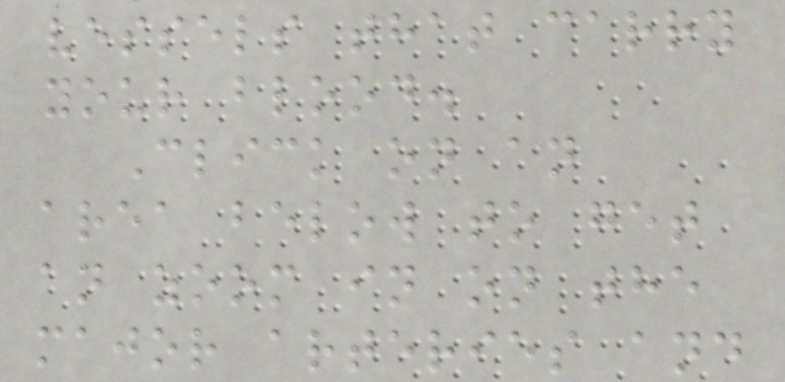vessels that carry
your blood.
Click on an
area below to get
an zoom in on the
major arteries and
